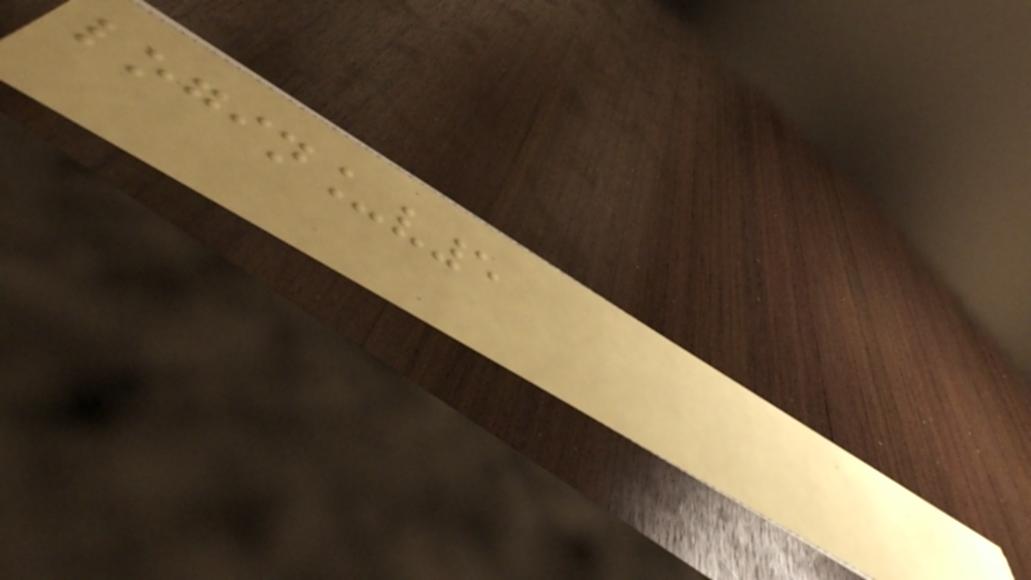login_v5
